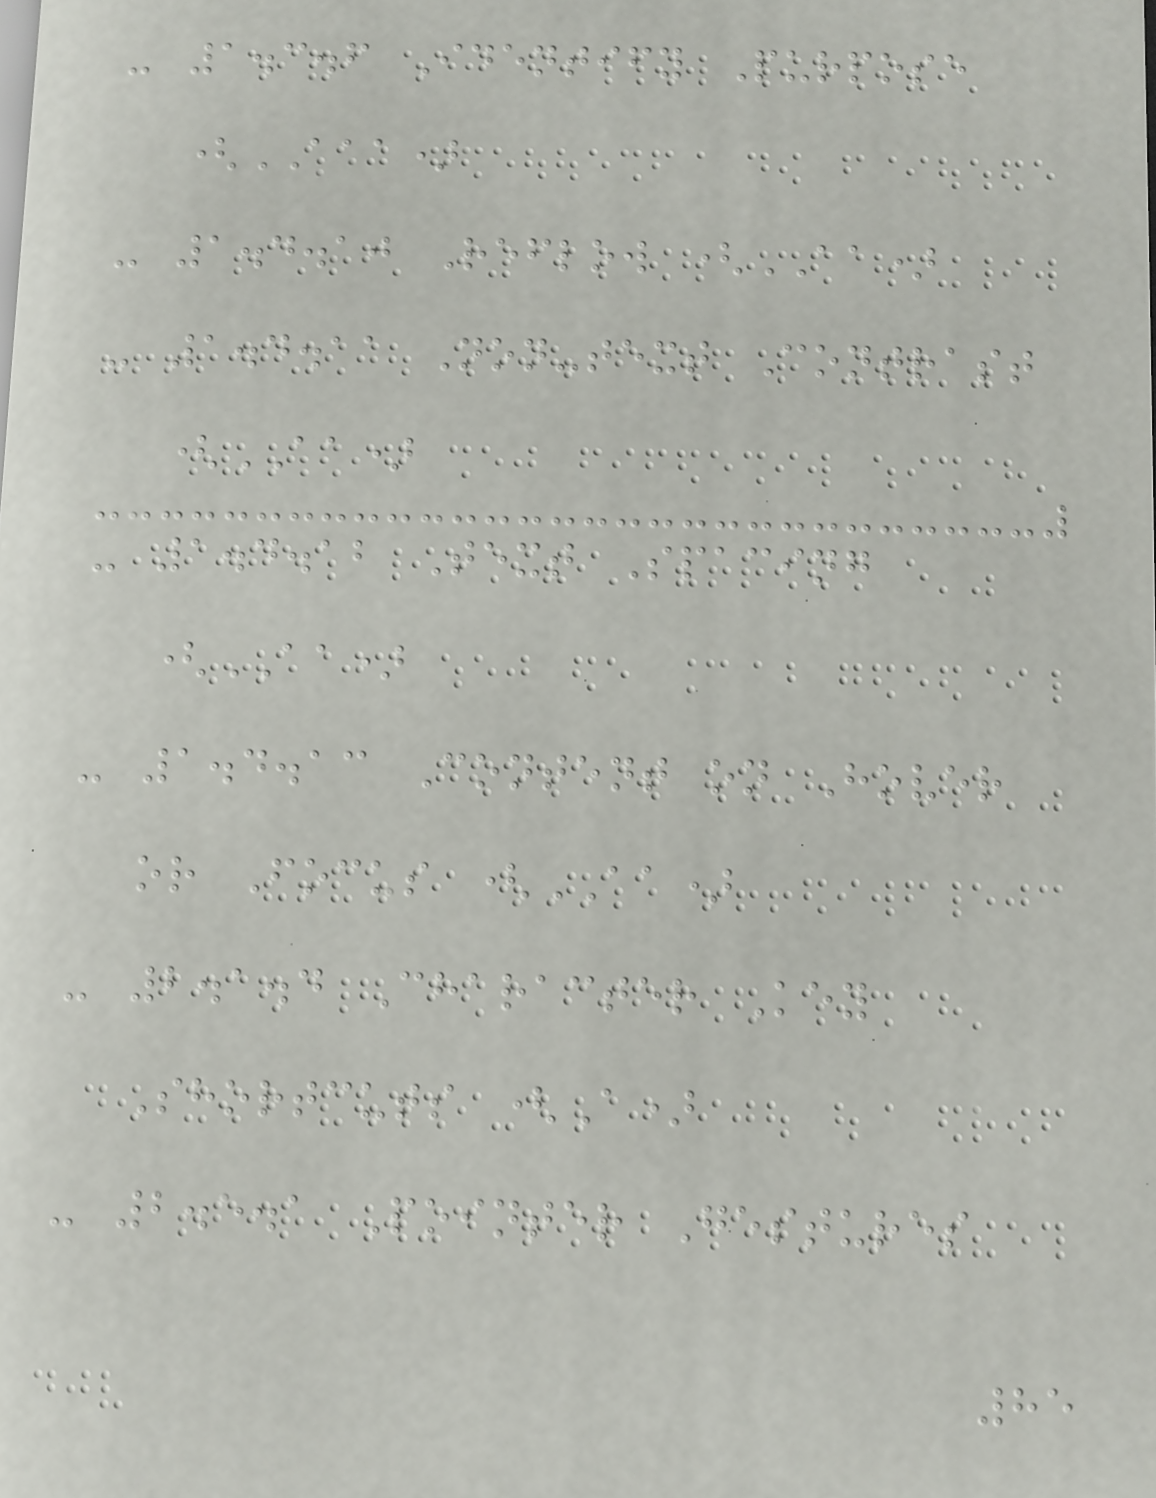- 1.3.6 Identify Purpose
(AAA)
- 1.4.10 Reflow (AA)
- 1.4.11 Non-text Contrast
(AA)
- 1.4.12 Text Spacing
(AA)
- 1.4.13 Content on Hover
or Focus (AA)
- 2.1.4 Character Key
Shortcuts (A)
- 2.5.1 Pointer Gestures
85
